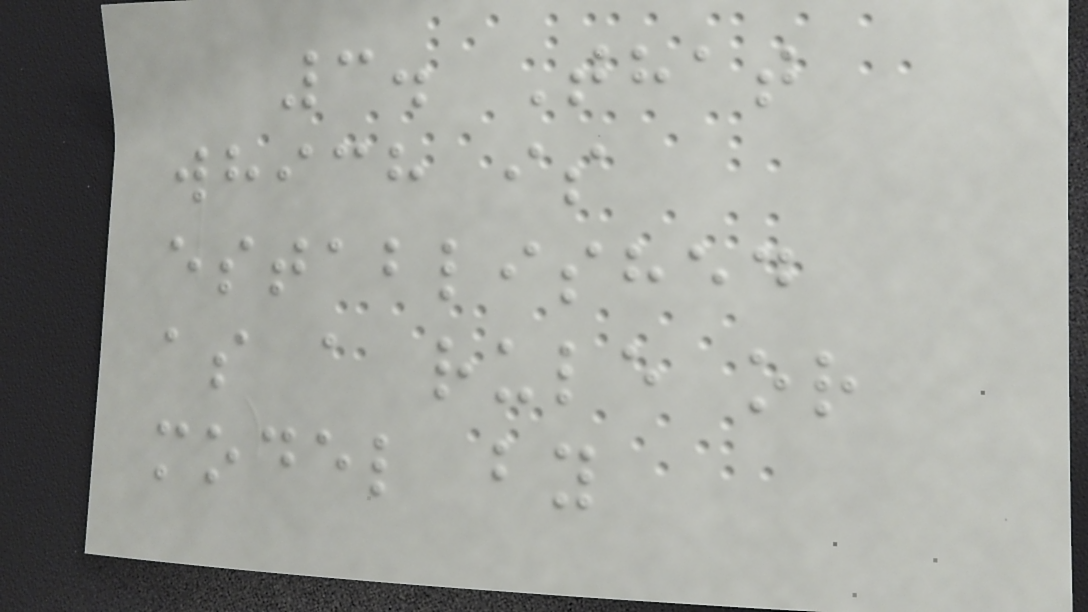3. That
which is
established
as a rule or
model by
